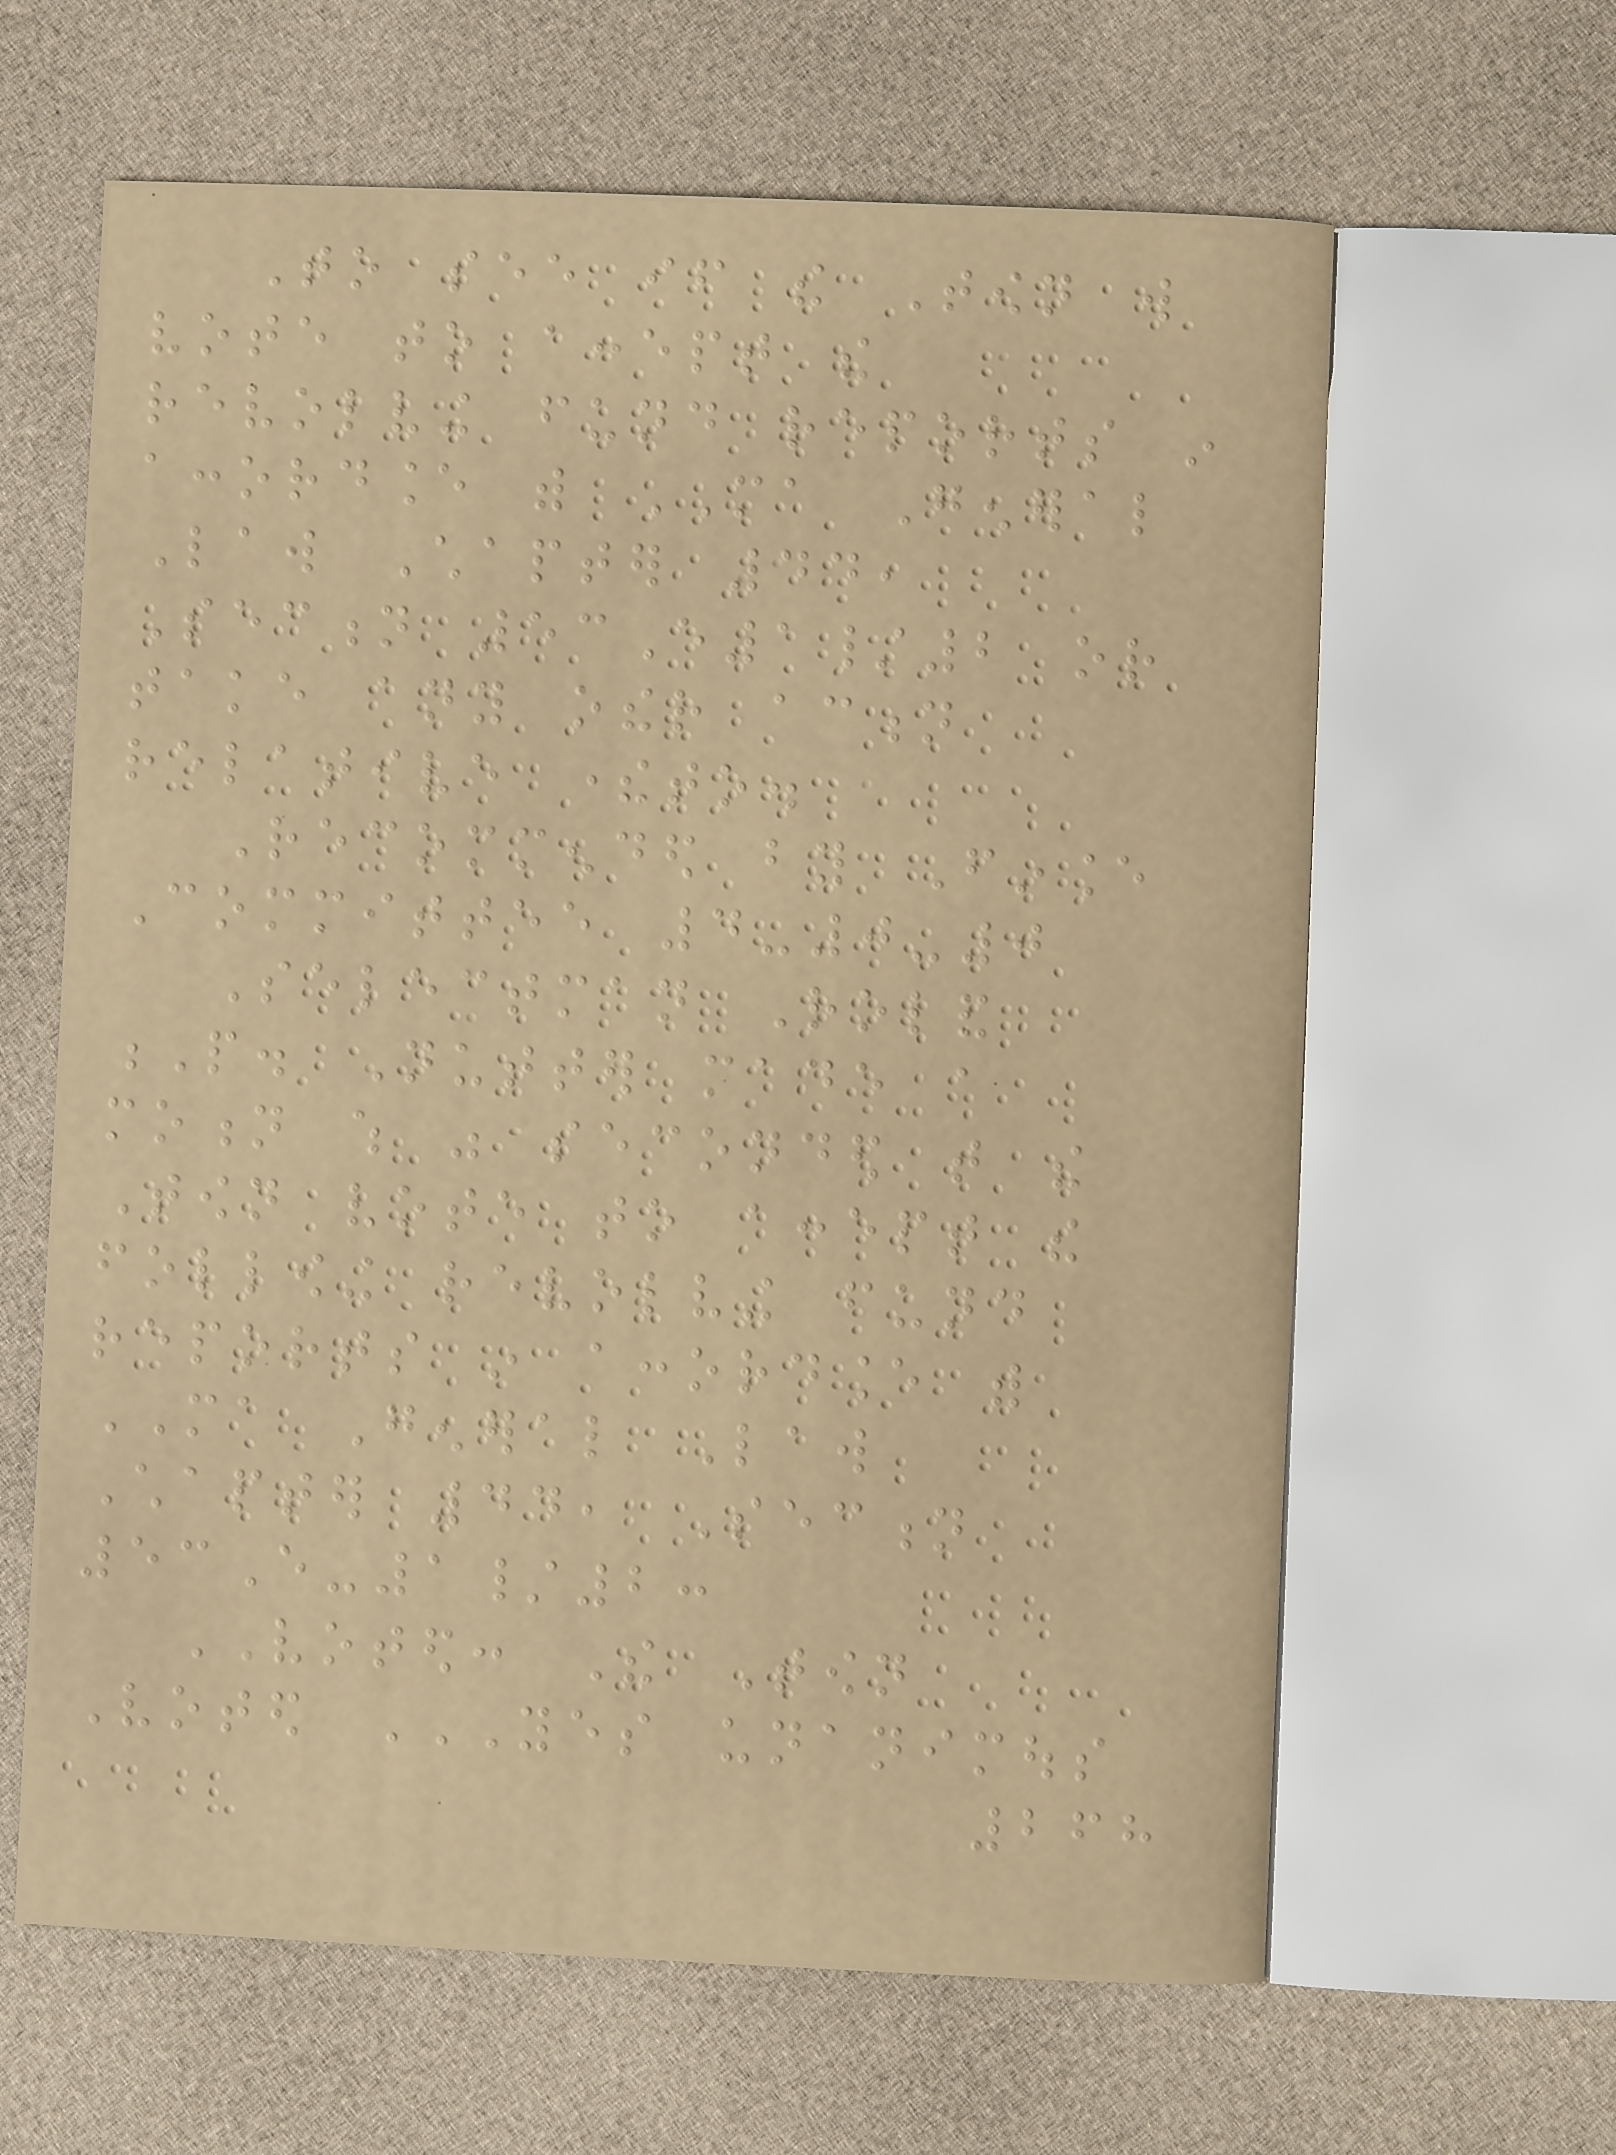To see if the Town will
vote to accept the
revolving fund reports in
accordance with MA General
Law Chapter 44,
Section 53E1/2 or
take any other action
relative thereto.
Recommended by Finance
Committee 4-0-0
Selectman Roland
P. Nutter made a
motion which was seconded that the
Town vote to accept the
following revolving fund
reports in accordance with
MA General Law
Chapter 44, Section
53E-1/2:
VOTED: The Town
Voted YES UNANIMOUS
268
